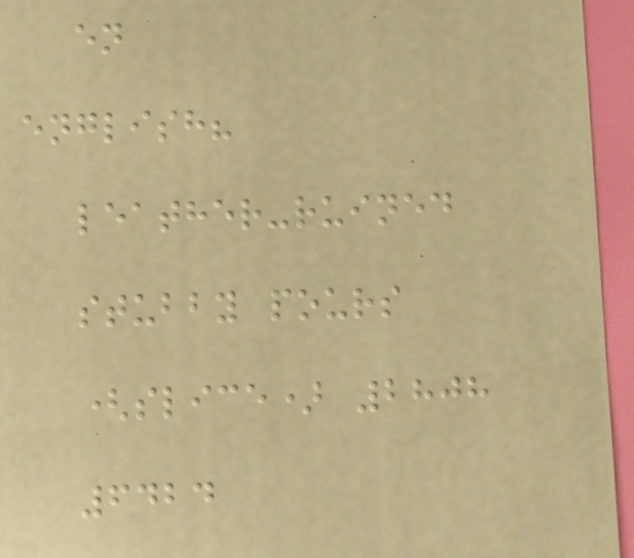en
english?
leather-ruined
stubby pours
(slice) 2808
6424
